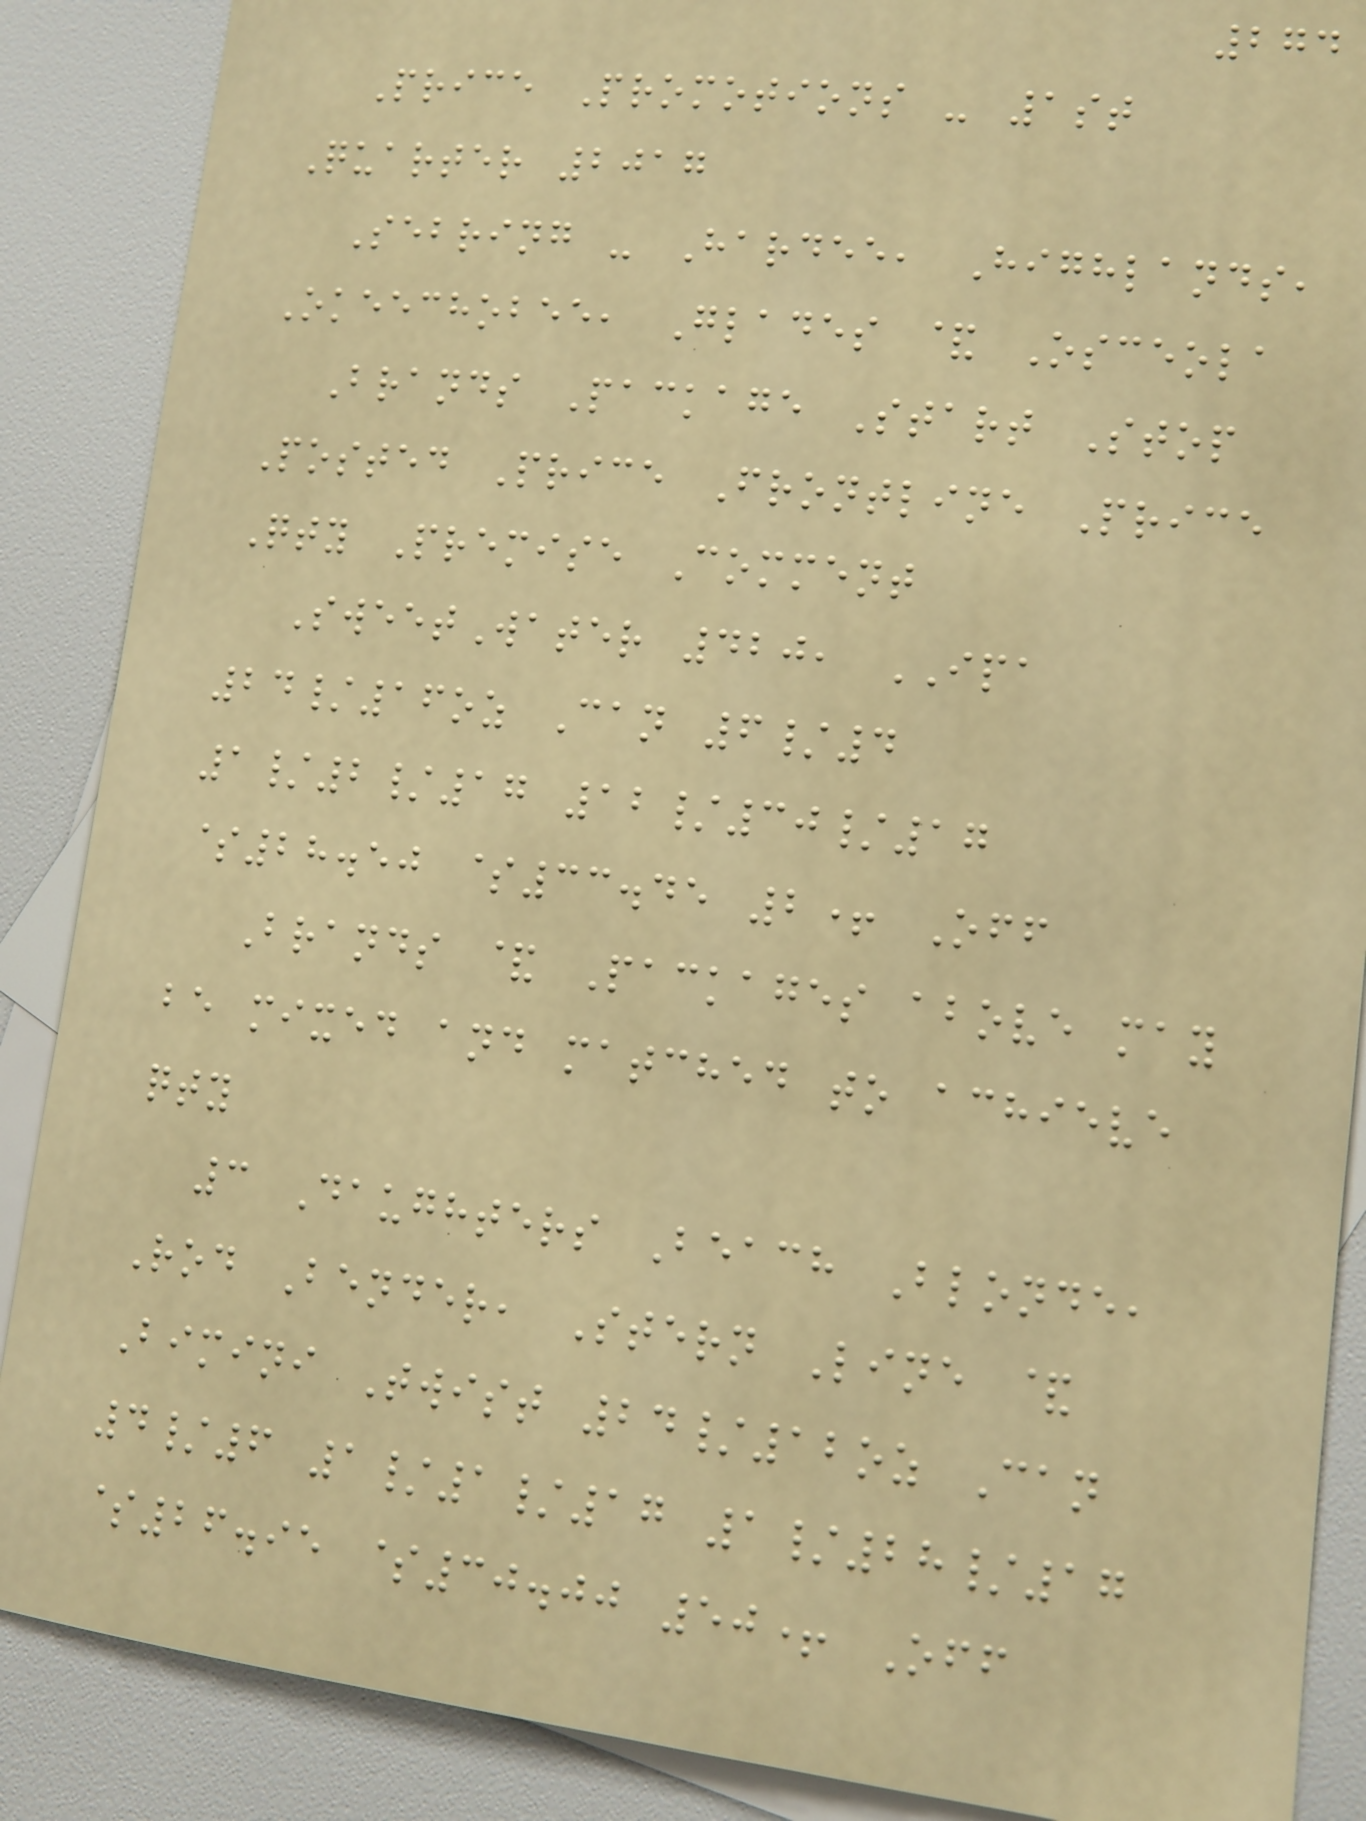274
Price Promotions - 1st
Quarter 2017
Sebring - Hardee, Highlands,
Okeechobee, Glades & Osceola
Brands Package Start Stop
Posted Price Frontline Price
Qty Premise Comment
SweetWater 420, IPA
24/16oz Can 6/4
1/2/17 12/30/17
$28.50 $33.45 2+ Off
Brands & Packages above may
be mixed and matched to achieve
qty
3 Daughters Beach Blonde,
Rod Bender, Stern Line &
Bimini Twist 24/12oz Can
4/6 1/1/17 1/28/17
$26.95 $30.00 50+ Off
